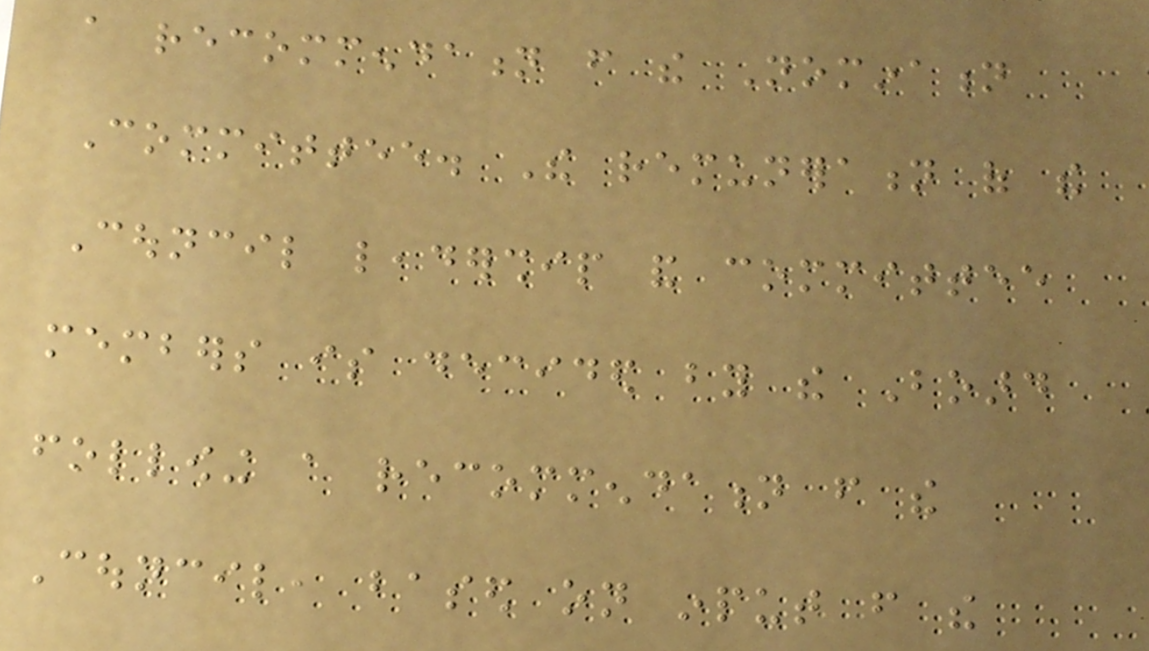a recommendation from the Nomination
Committee. The remuneration of the
Council leadership and committee
members is decided by the Board
following a recommendation from the
Council, based on input from the
